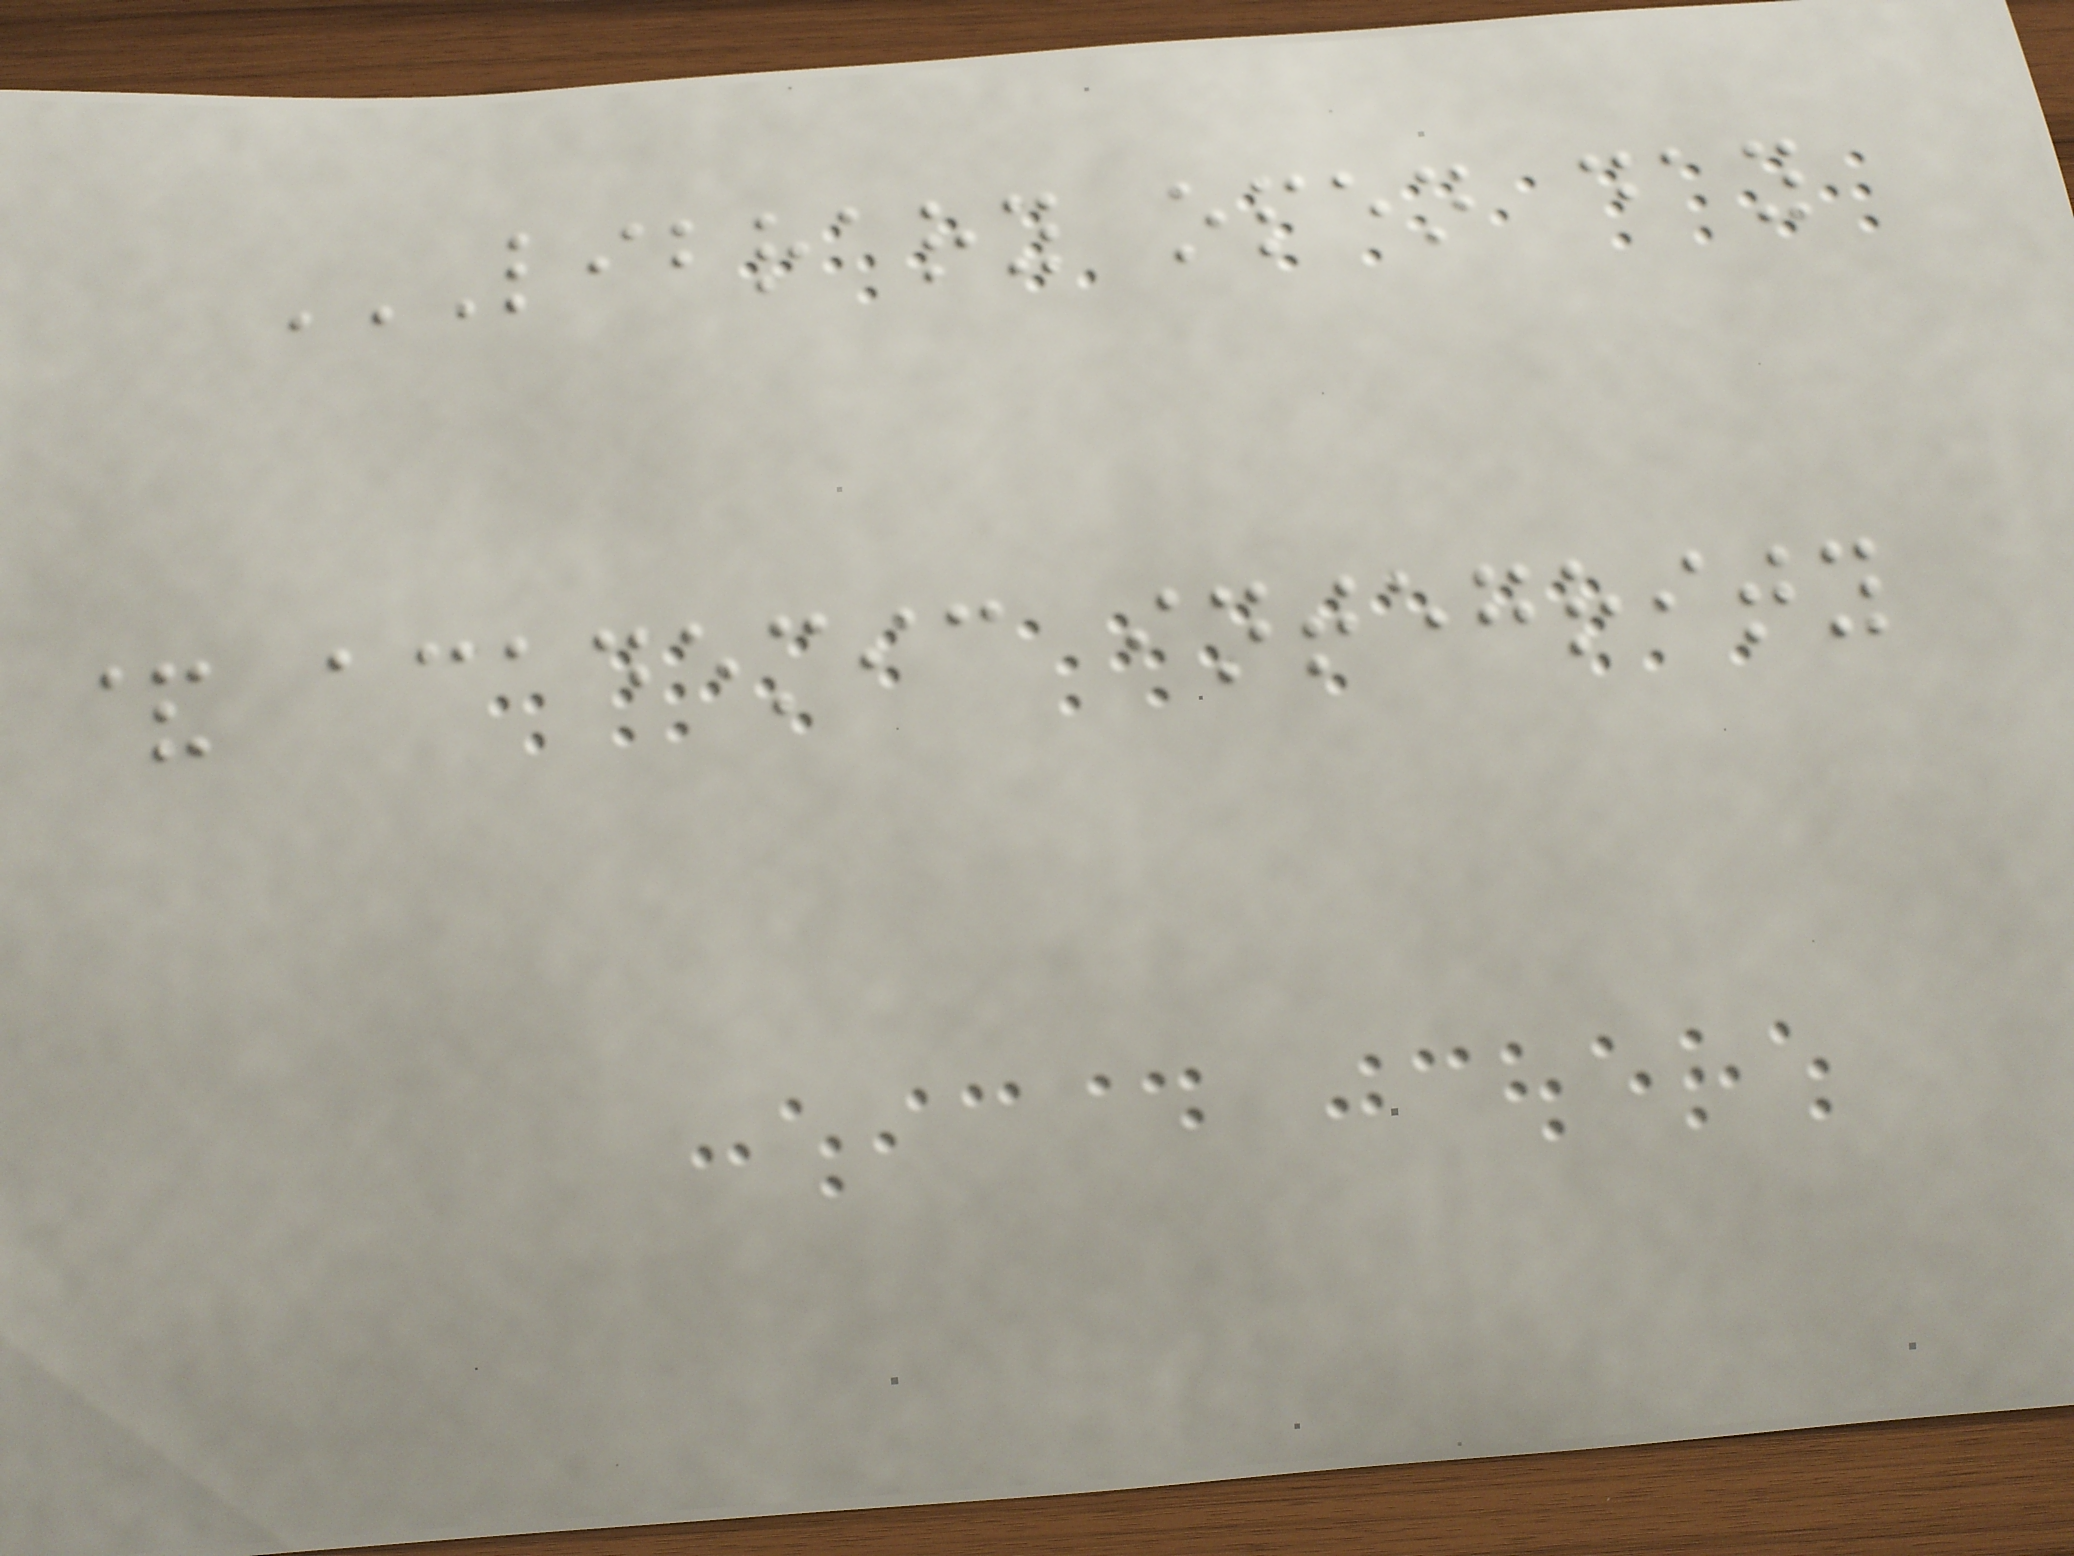LIBRARY OPEN DAY
& ACADEMIC INTEGRITY
